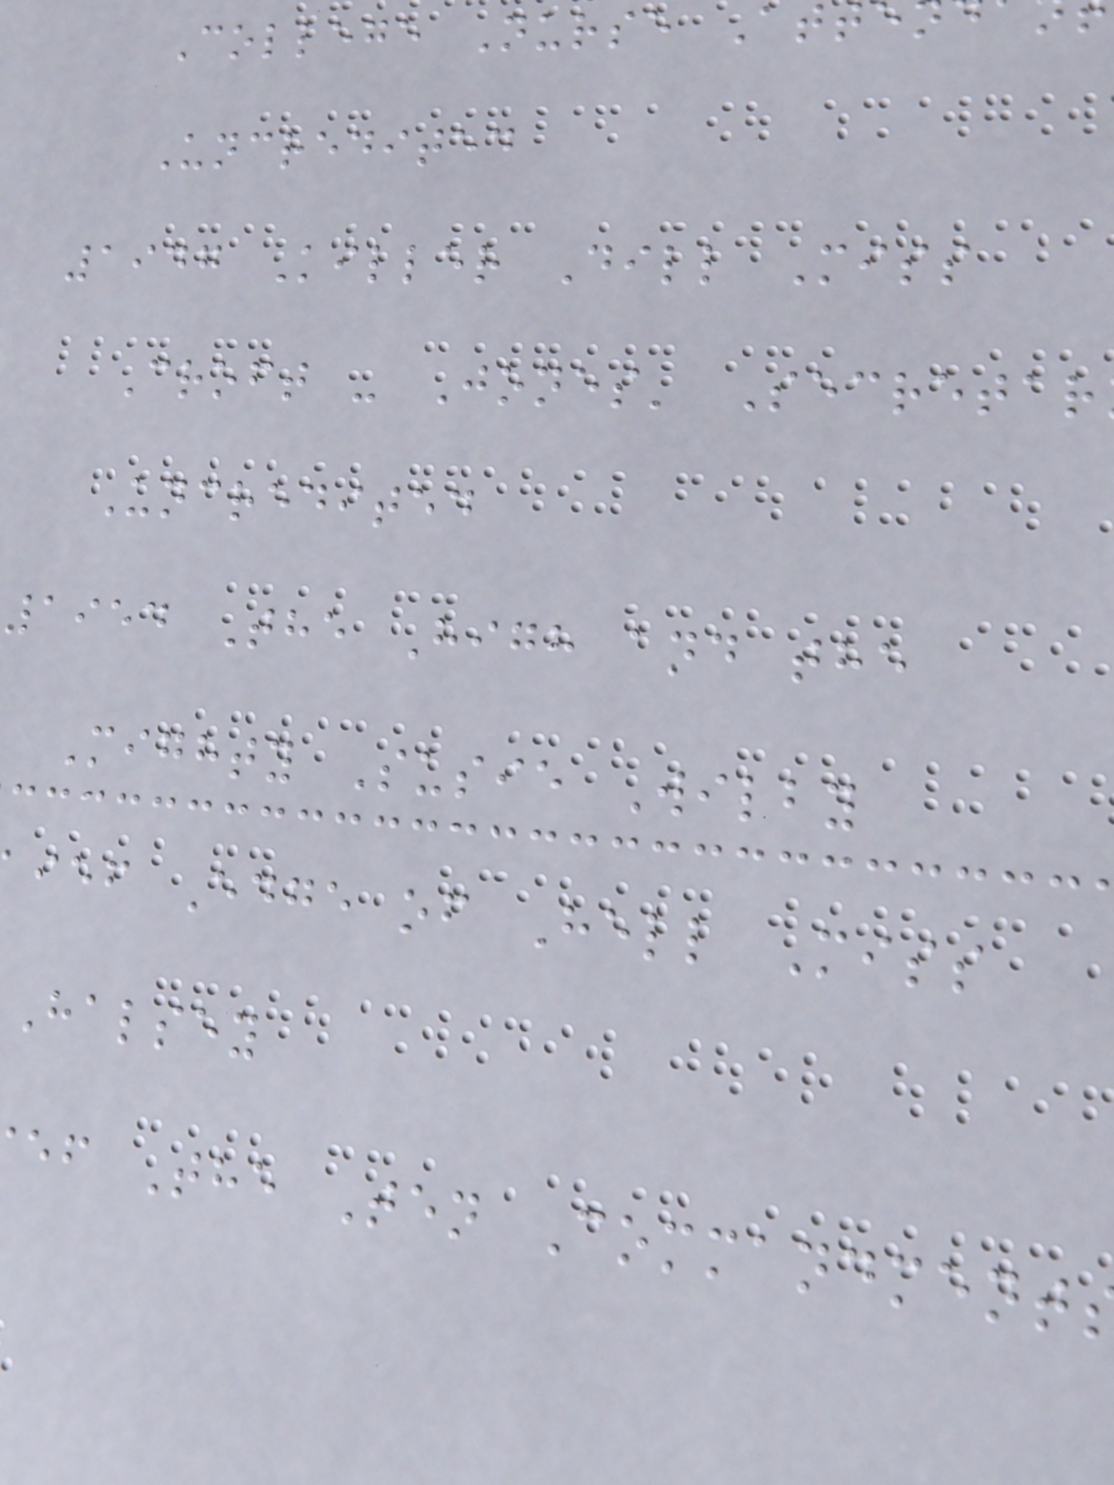College Nurse Att
Uncredited
1947 Killer Dill Miss
Croft - Jones' Secretar
Uncredited
1954 The High and the
Mighty Susie Wilby
ief Edge of Hell Miss
Halsey
ef The Ten Commandment
